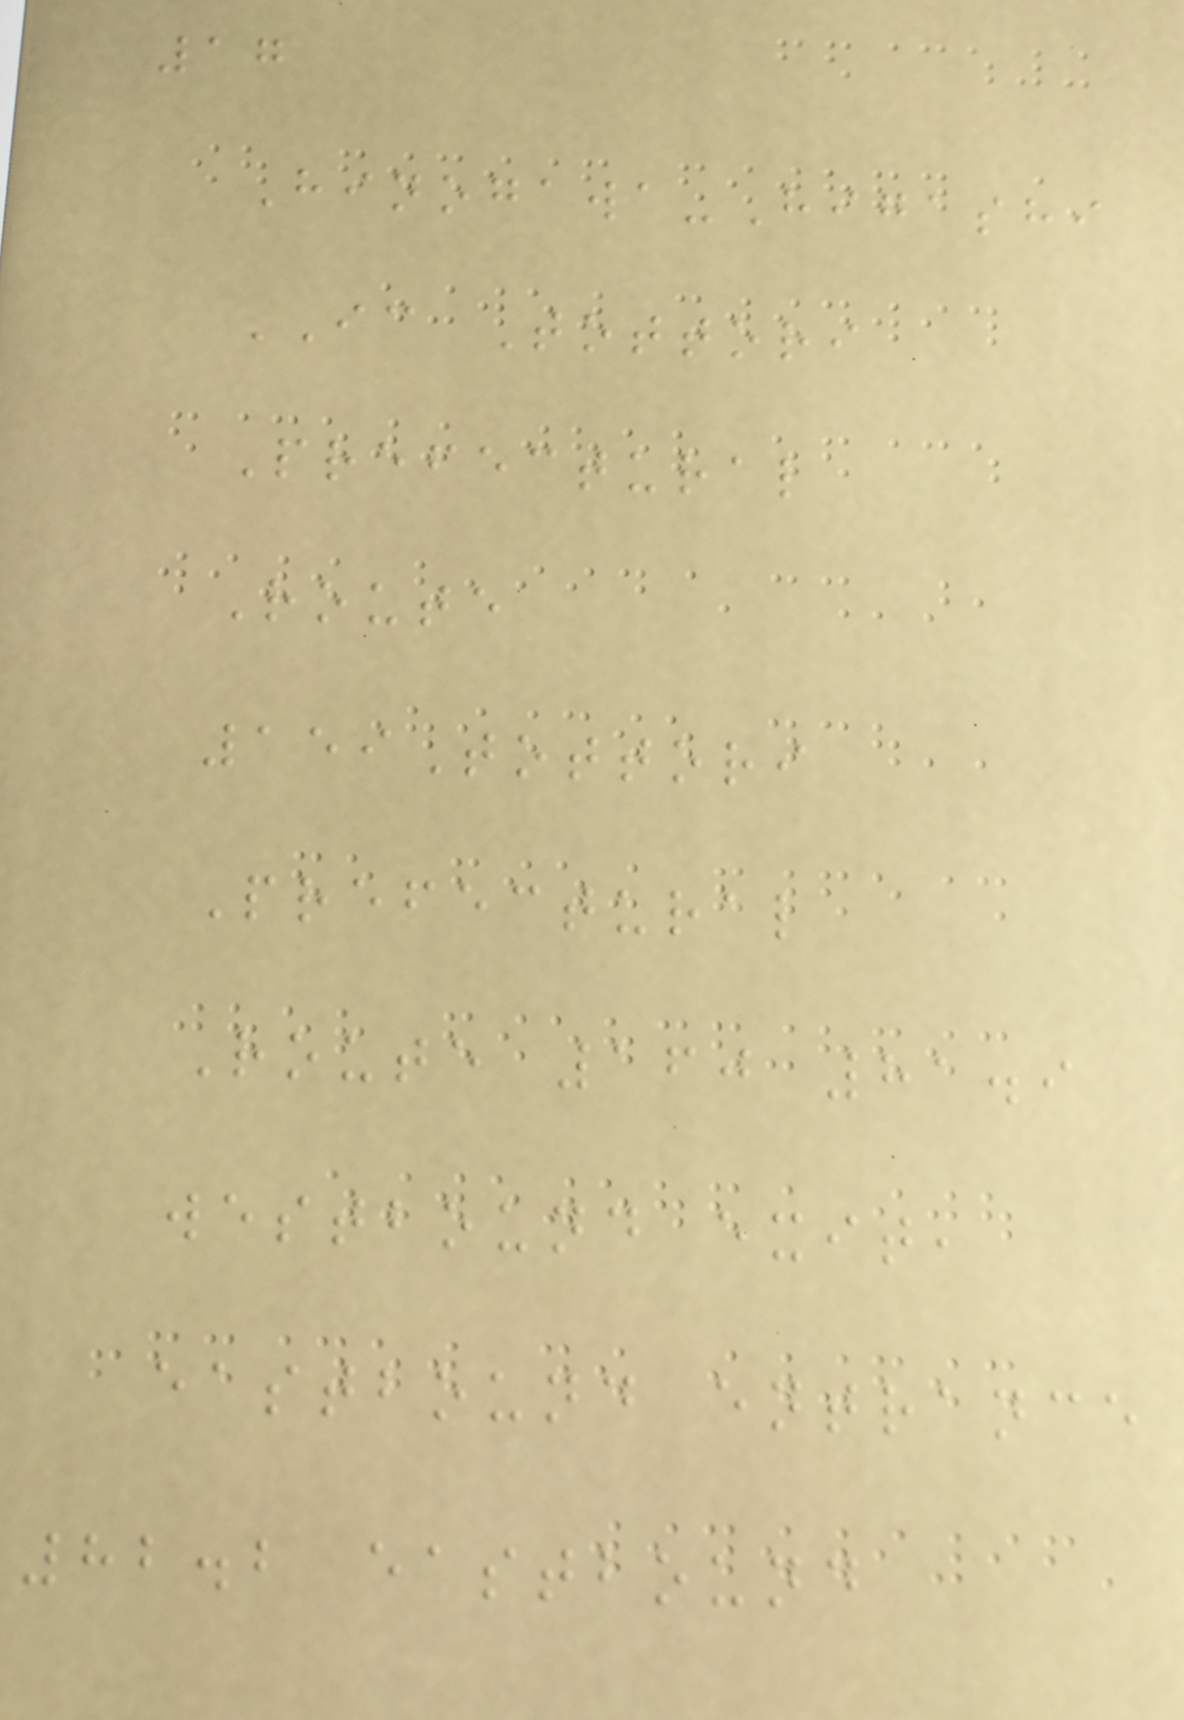17
Hinogawa-Higashi
IC Tottori
Prefectural
Route
159Tottori
Prefectural
Route 160 81.9
westbound exit,
eastbound entrance
82.2 eastbound
